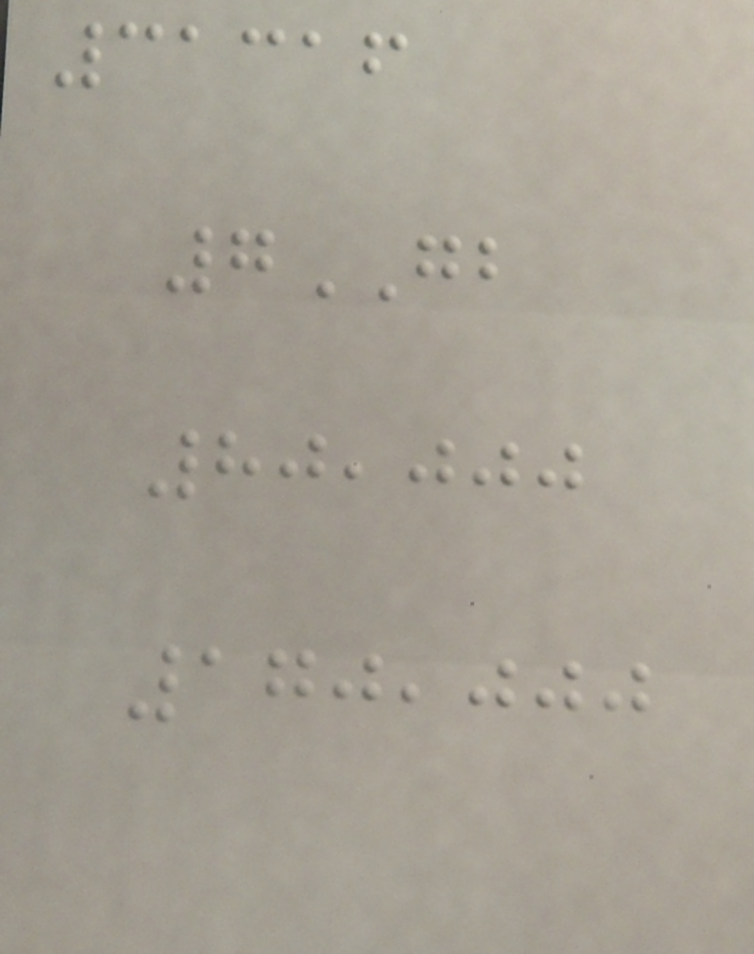31316
7GB
80,000
170,000
